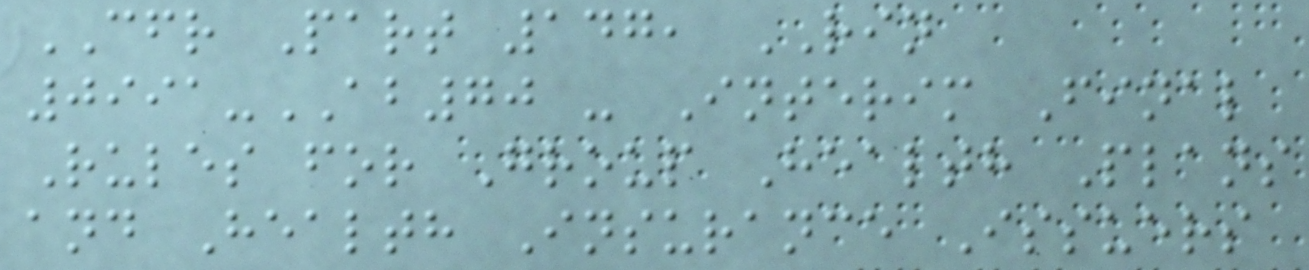CFR Part 147, RIN
0991-AB70 - Interim Final
Rules for Group Health Plans
and Health Insurance Issuers
